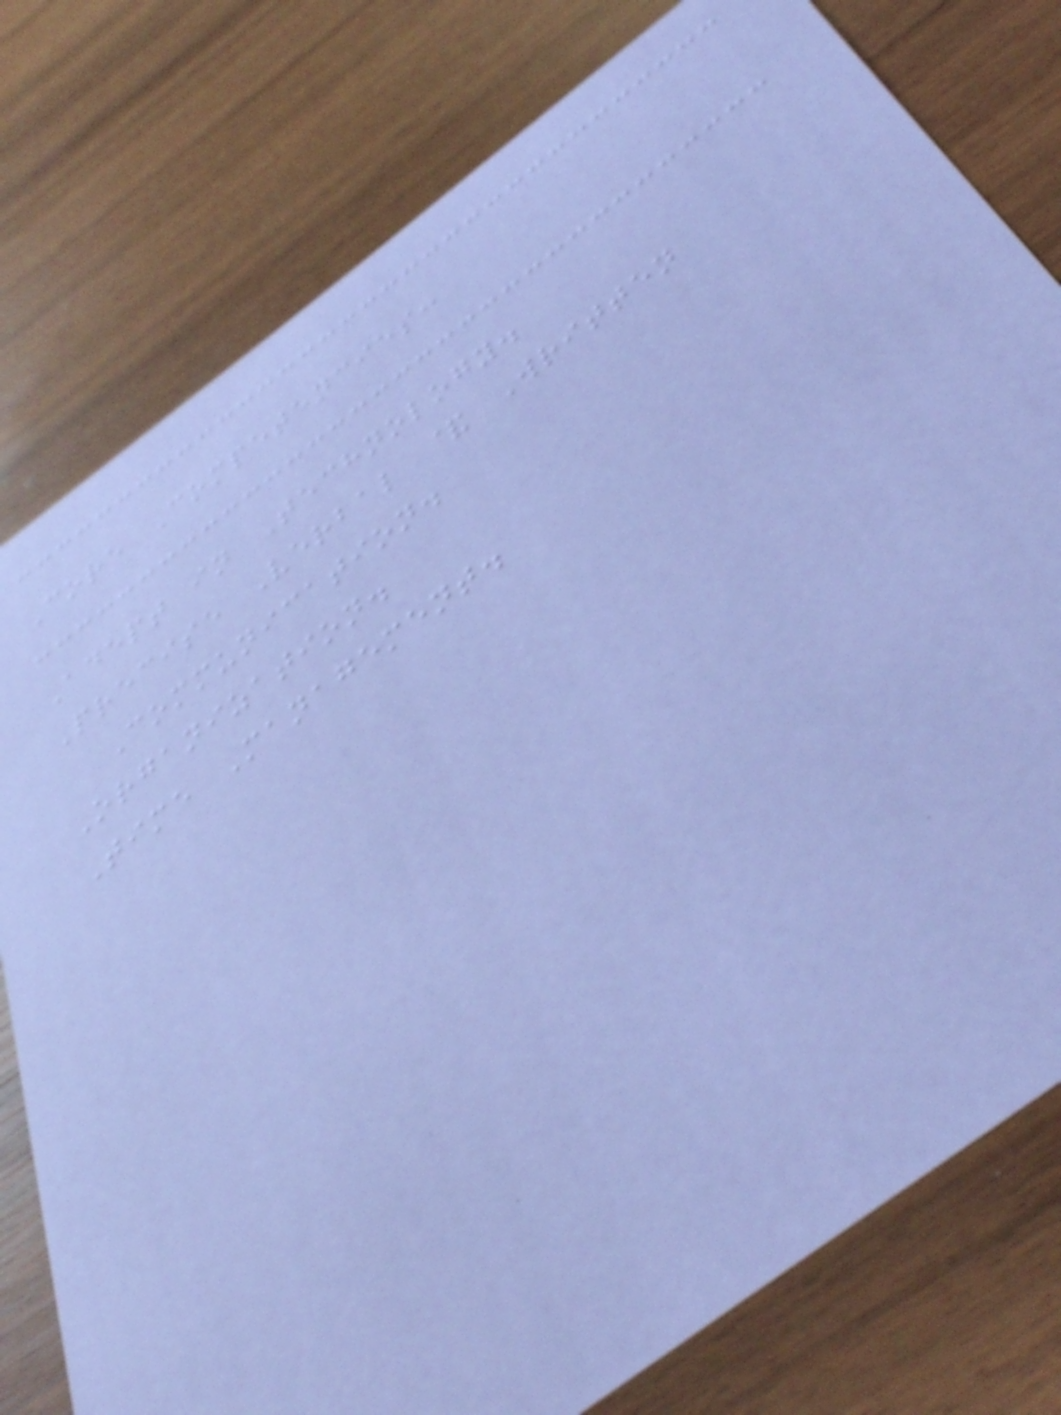Core Competencies:
Adept in Technology.
Precise Verbal & Written
Communication.
Organization.
Time Management.
